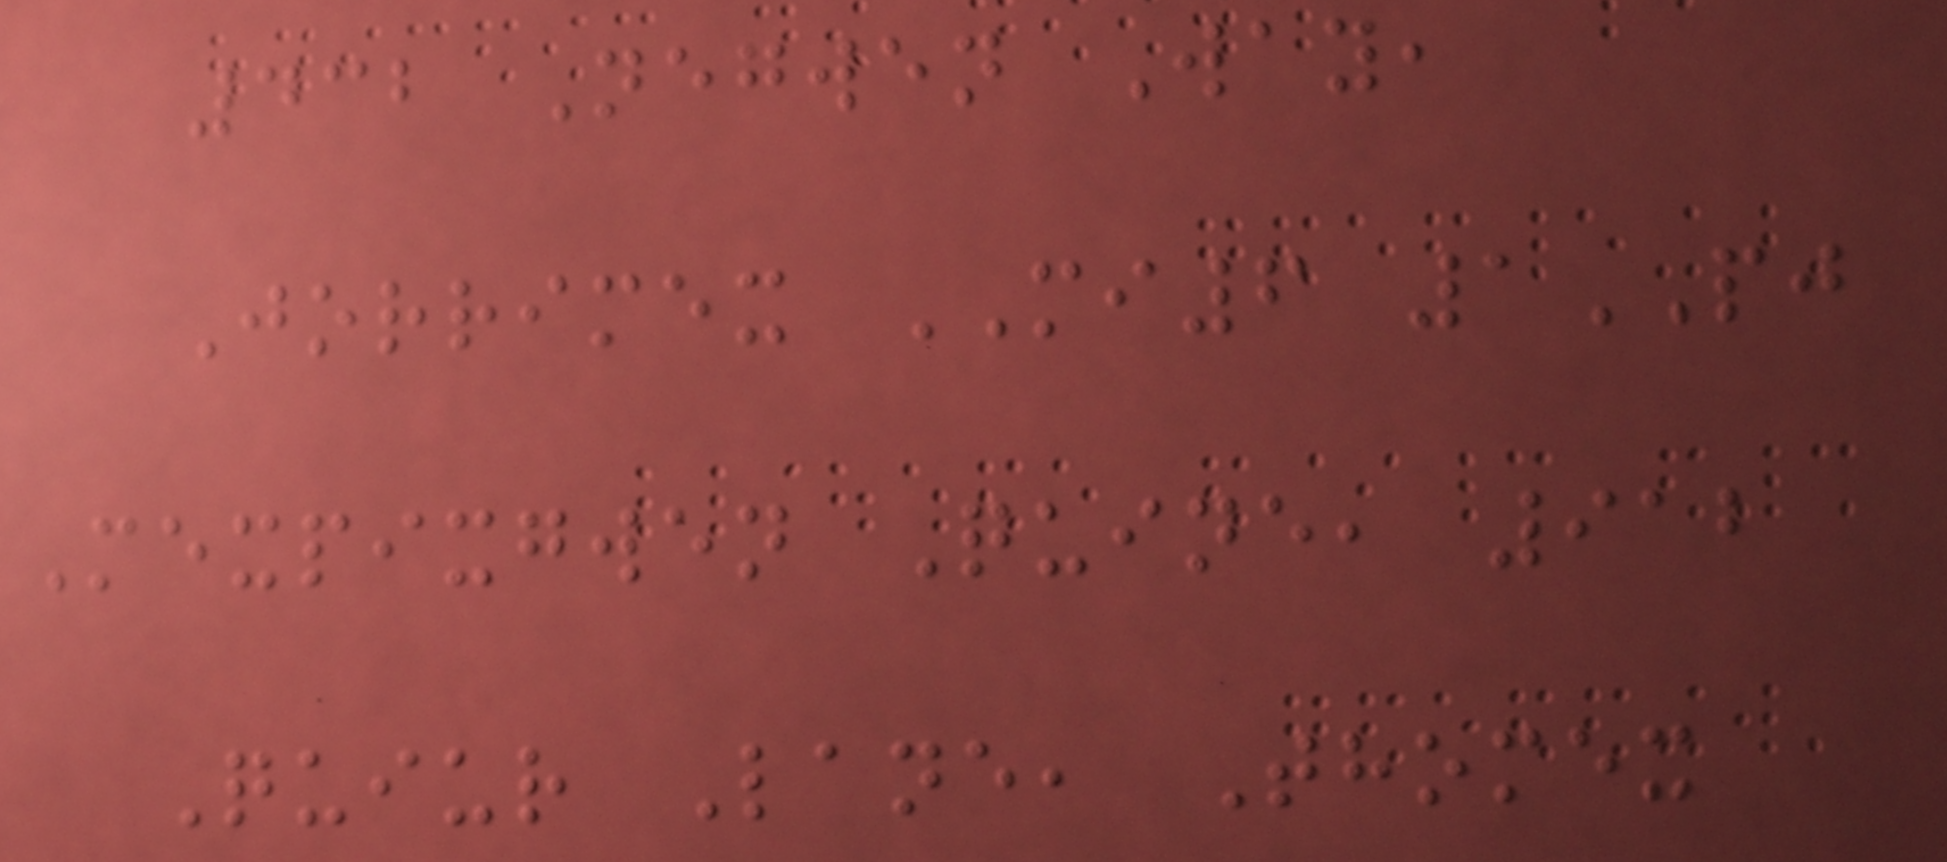432 Negwen Way,
Jorrimex MI6 1PJ
Mexpixgwen Quine, 912
Quiur Lane, Thomex
